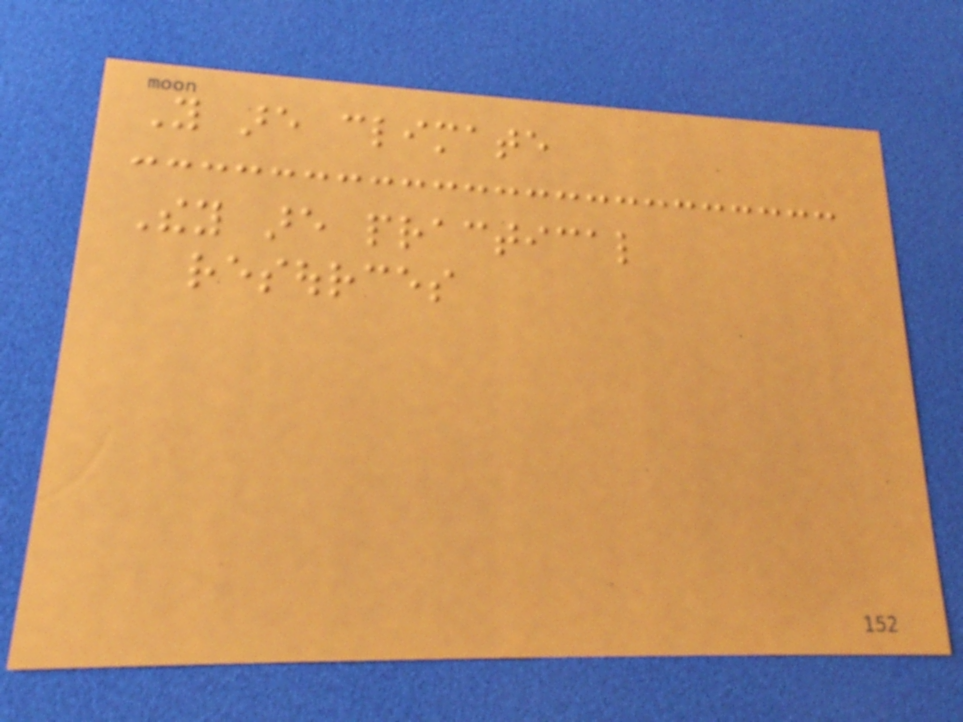You are climate
They are practical
resources
